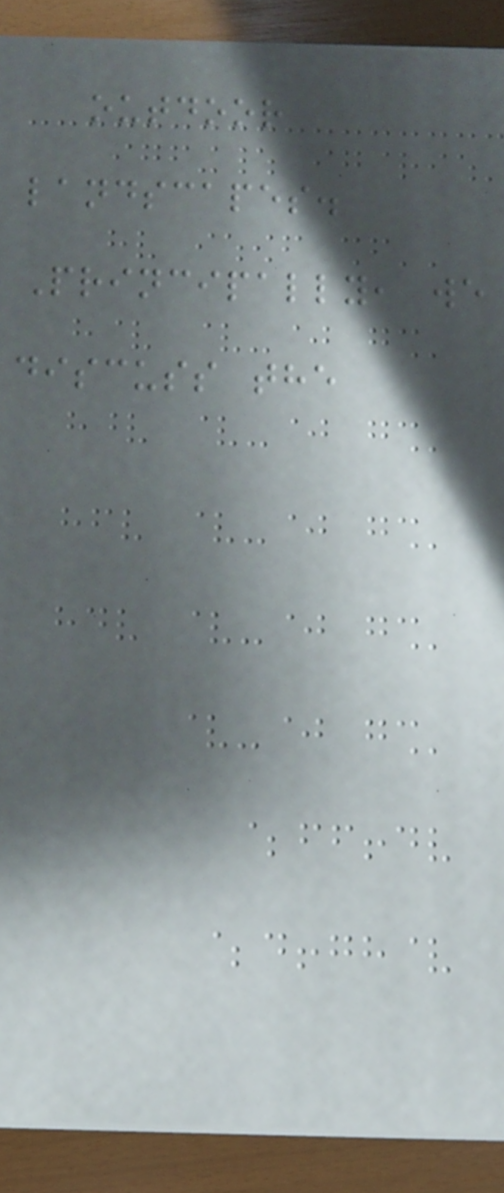outdoor
landscapes.
Principally, we
discuss the
